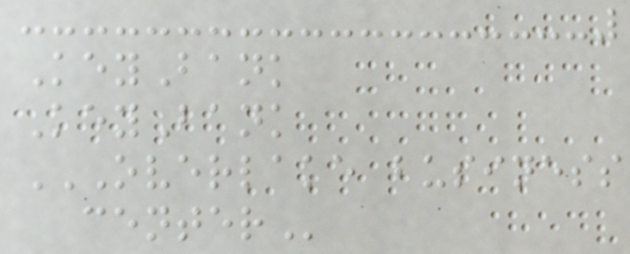KeyBank
KeyBank
OVERLAKE BUSINESS
CENTER
